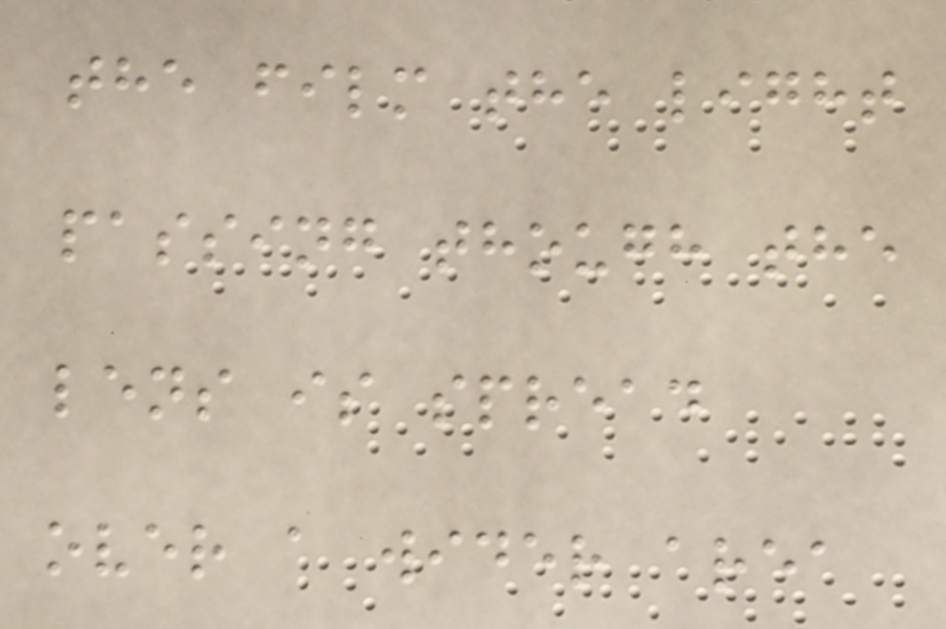the film the light
passing though the
lens is spread
over a wider area
